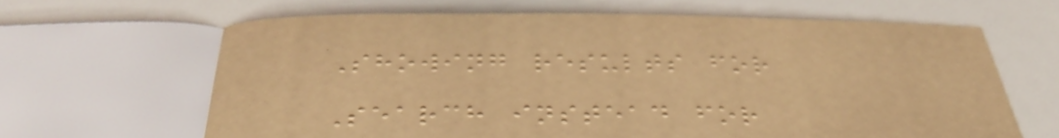Showing results for
Search instead for
